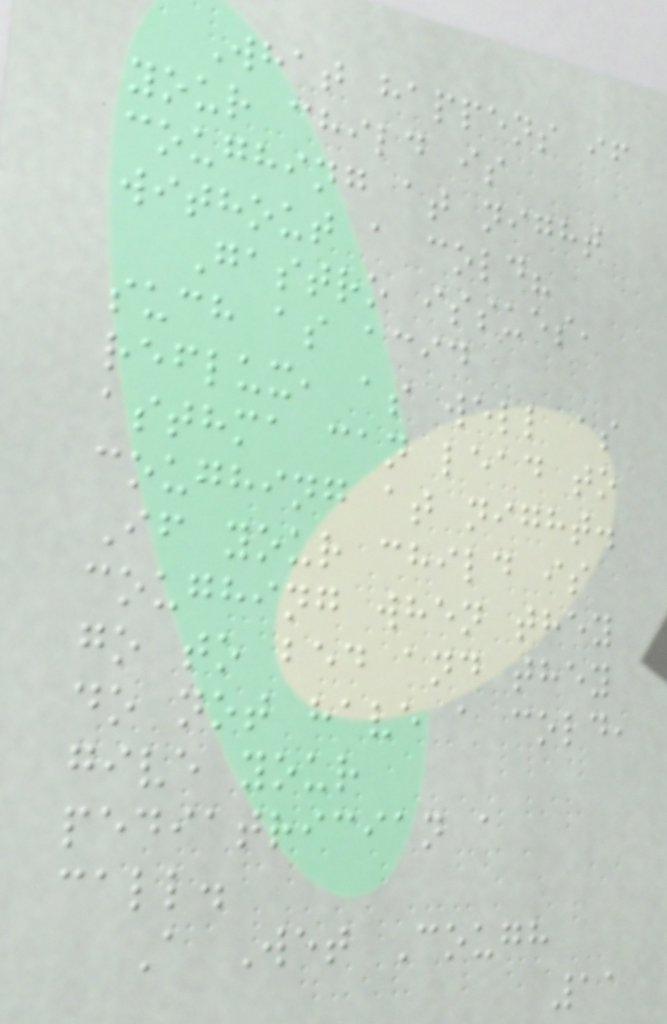What happens if
your child is
coughing at night
without a cold?
Gastro issues,
such as acid
reflux, as well as
asthma can lead to
coughing at night.
If your child is
coughing when they
go to bed and they
do not have a cold,
give your
pediatrician a
call.
A Wet Cough
11
